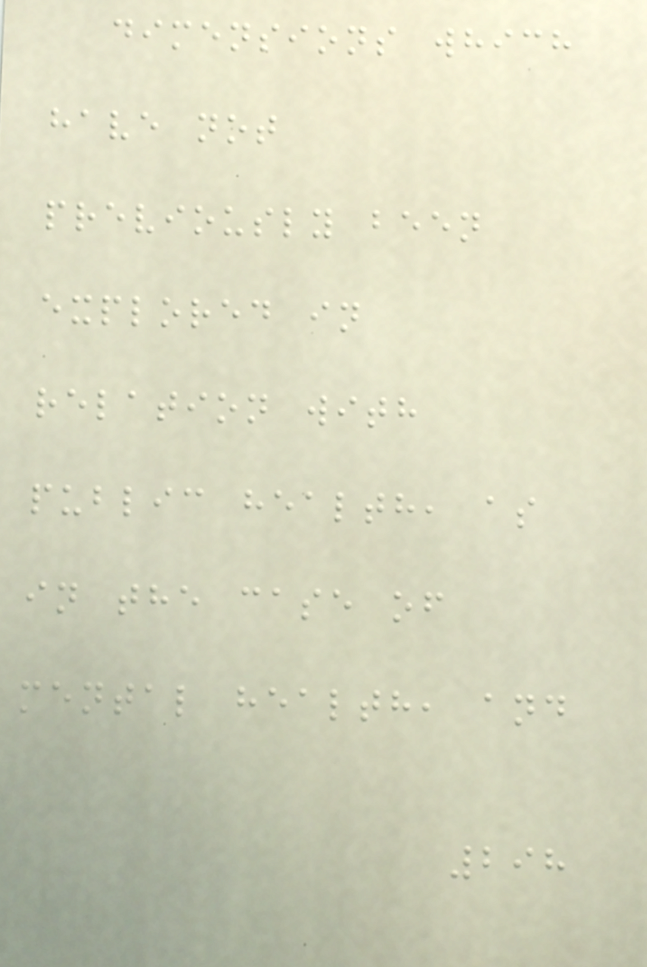dimensions which
have not
previously been
explored in
relation with
public health, as
in the case of
mental health, and
298
